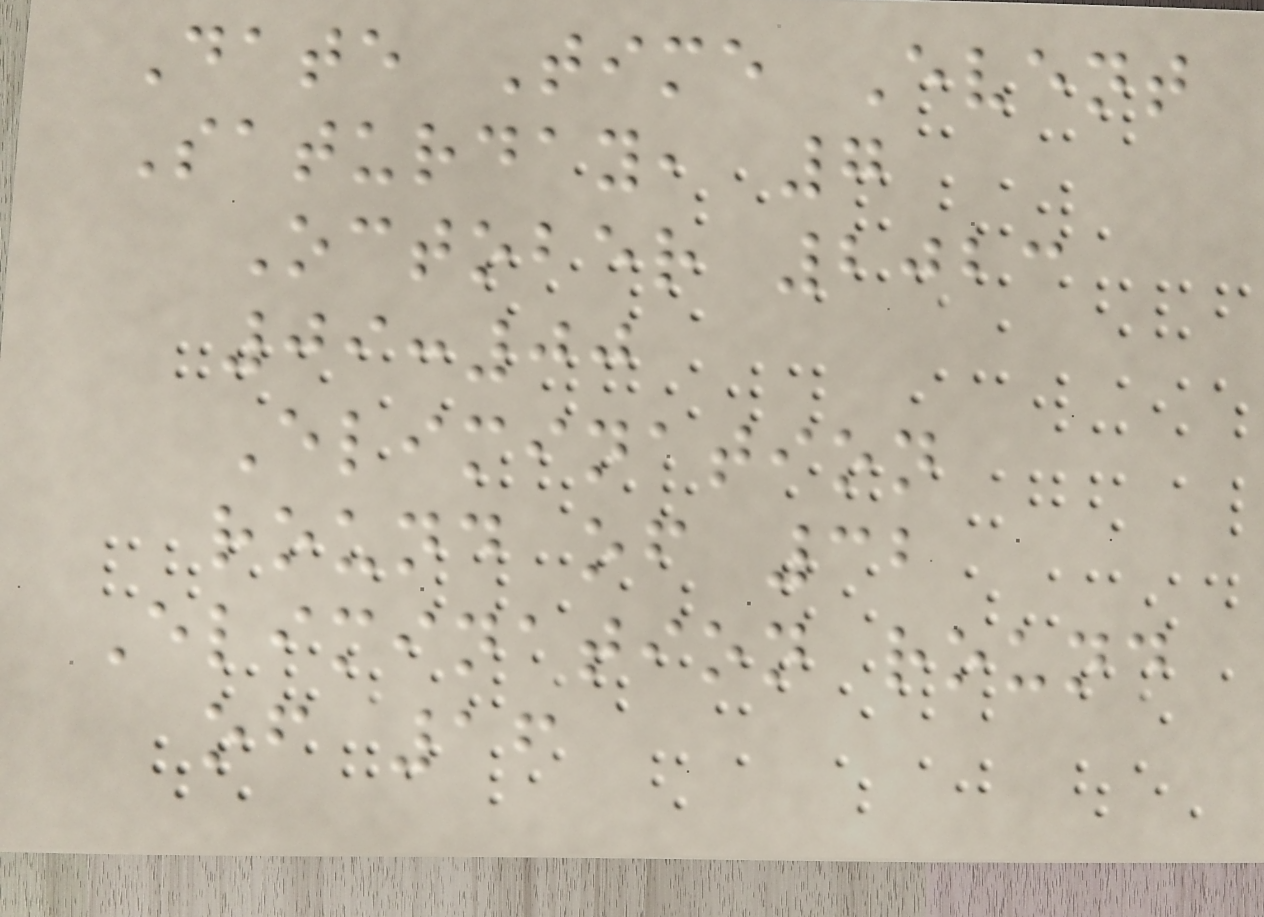Date Time Event
Saturday, 7
October 2023
09:00
Elimination
round of 32
Elimination round
of 16
